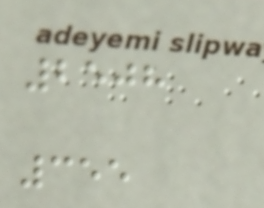2508
355
